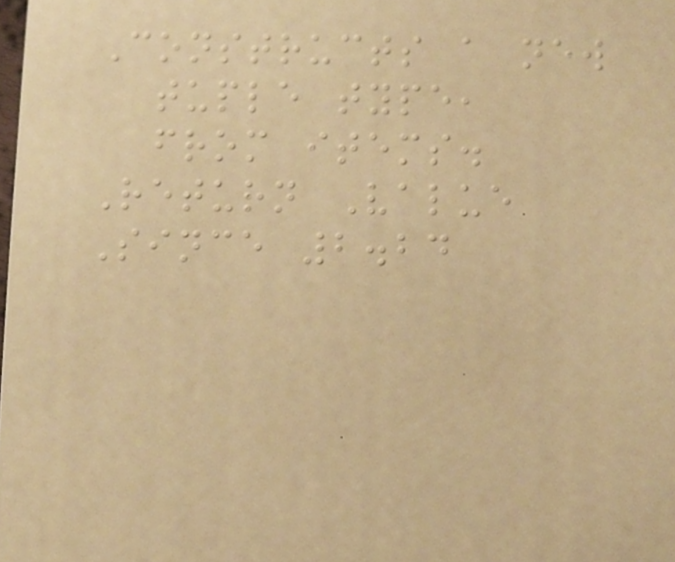Constructs a new
tuple type,
from items.
Return Value
Since 2.24
